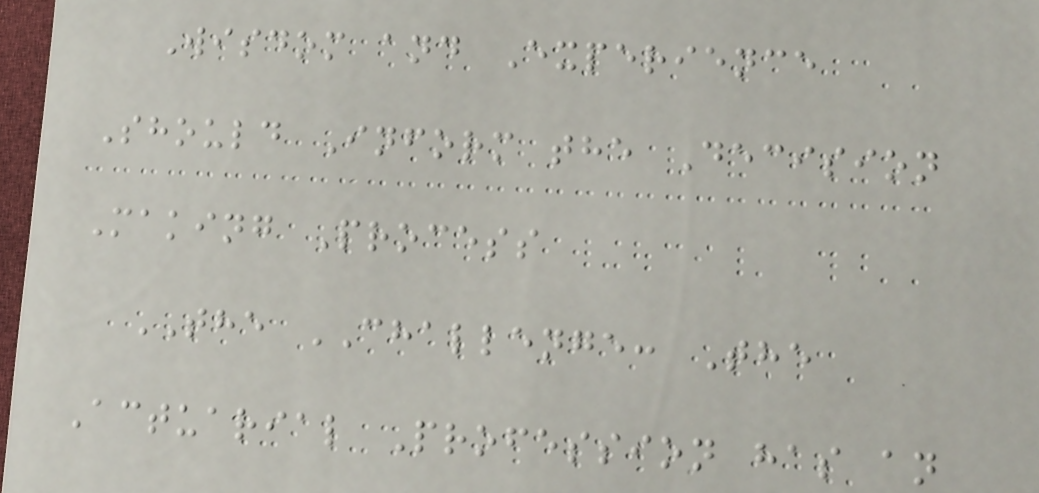Wisdom and Experience
Should Inform the Decision
Making Process
THE CHALLENGE: The
Actuarial Profession has an
